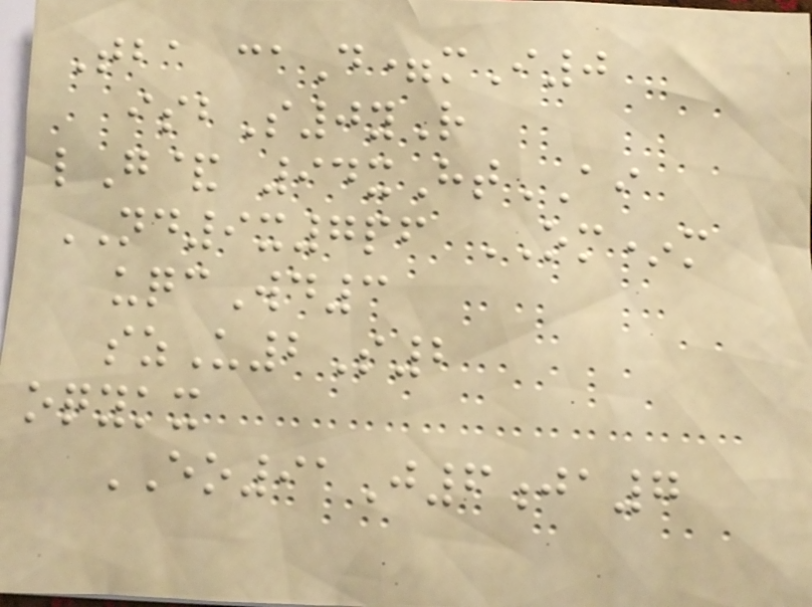Tba caD=mI0
isbS0yR
lG& 94xHtAI
ND9x7pf OM*m
uqcWd3
szU2S2
oqykx
EO91J6ja7
